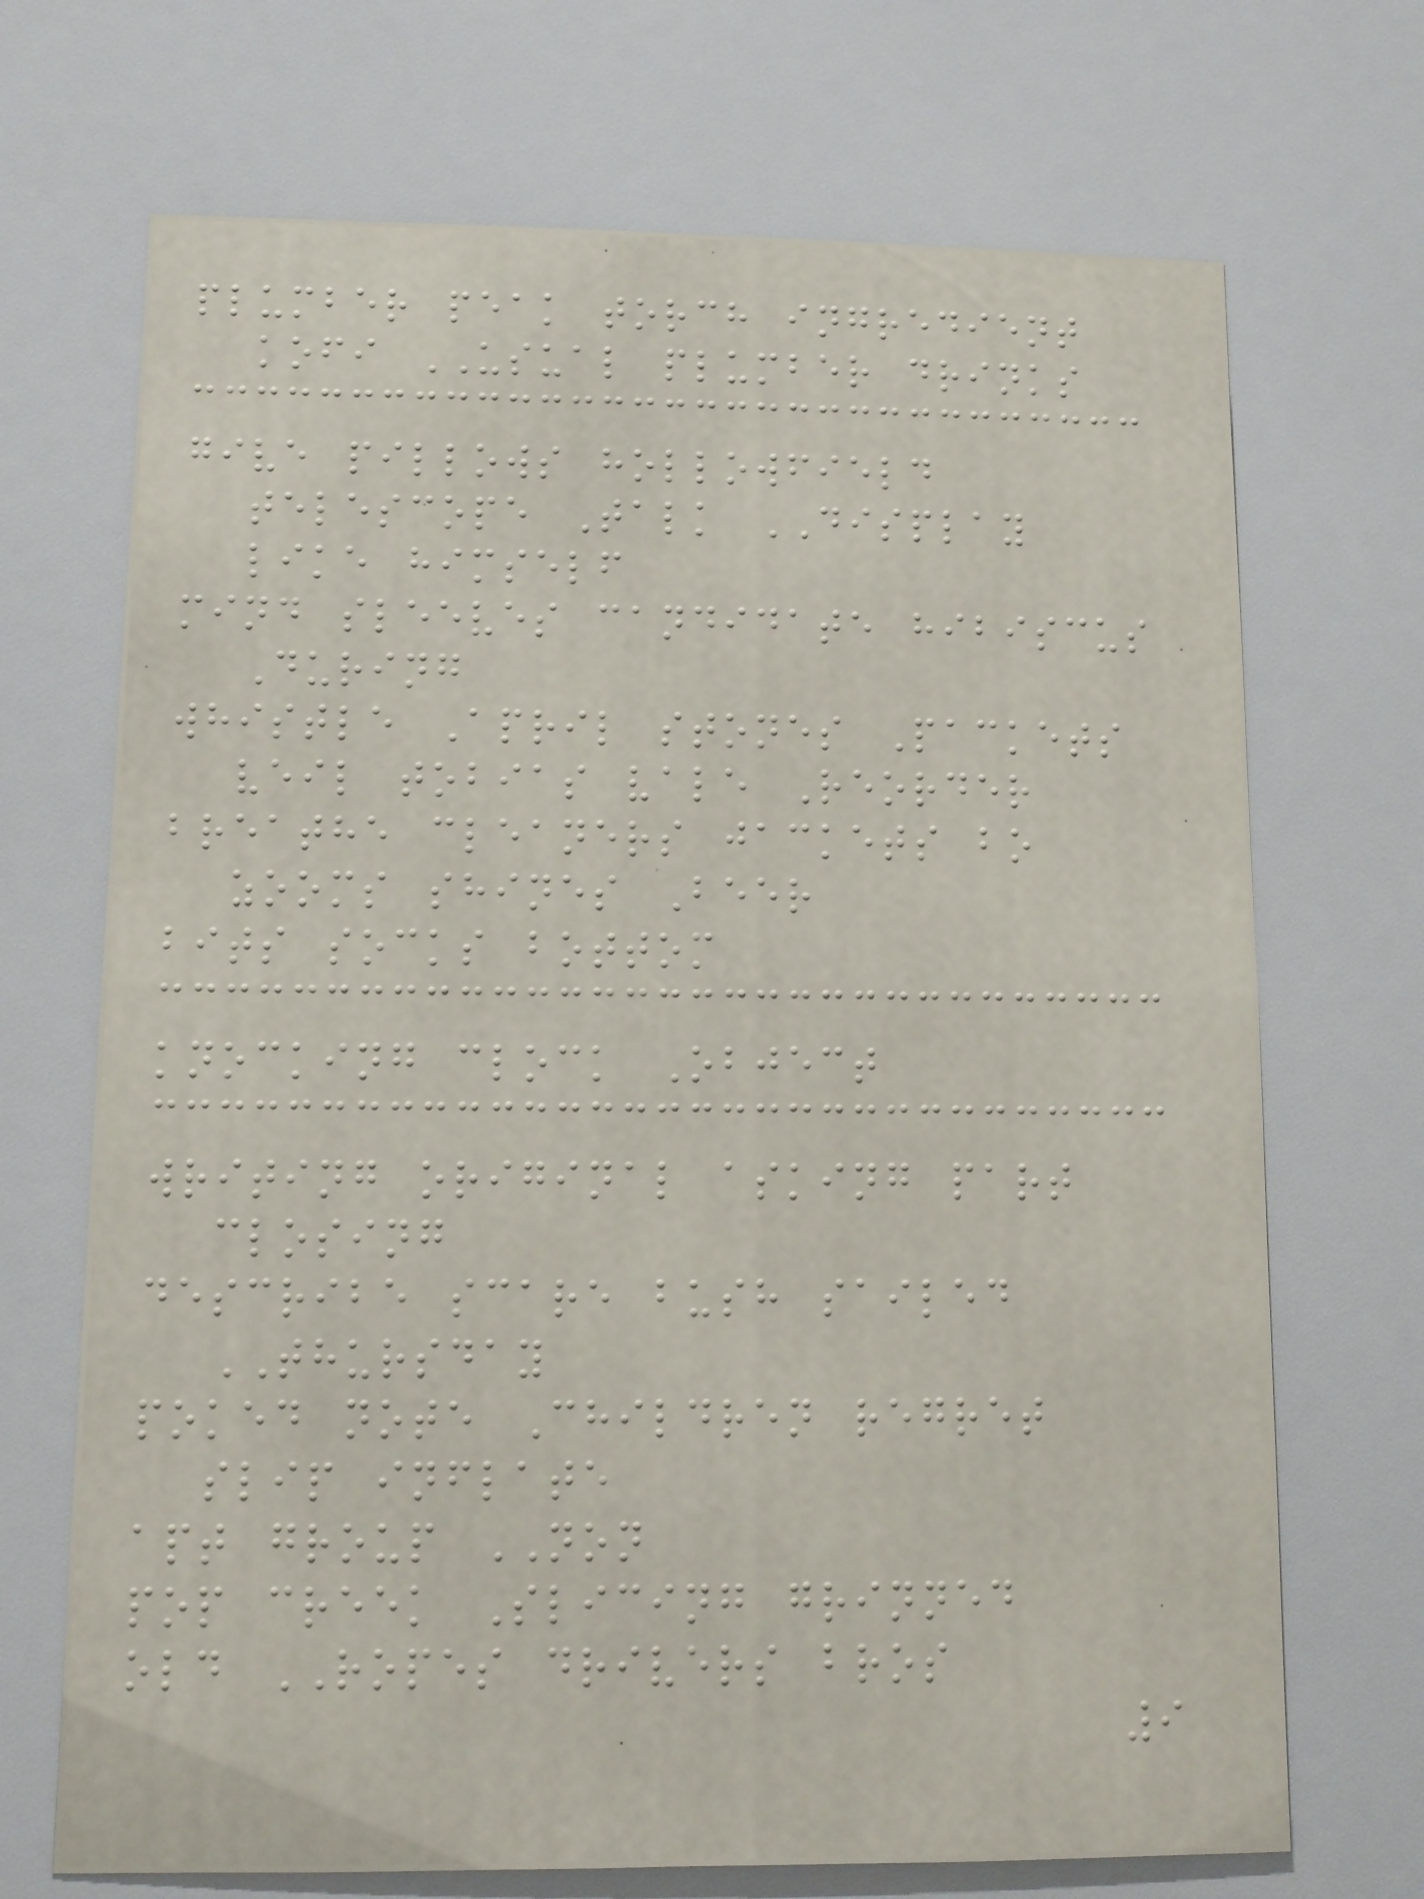plumber peak torch ingredient
kofi USUAL plumber drinks
give pillows hollowfield
telescope Talk DISPLAY
like himself
mind sleeves candidate hibiscus
During
whistle April stones Packets
veil tobias vale Reorder
breathe cleaners jackets bo
zooms shines Beer
bits socks bottom
knocking clock Object
writing original asking part
closing
describe scare bush sailed
THURSDAY
poked note Children regret
slip inflate
apt group NON
pop creek Slicing grinned
old ROPES drivers bros
9
